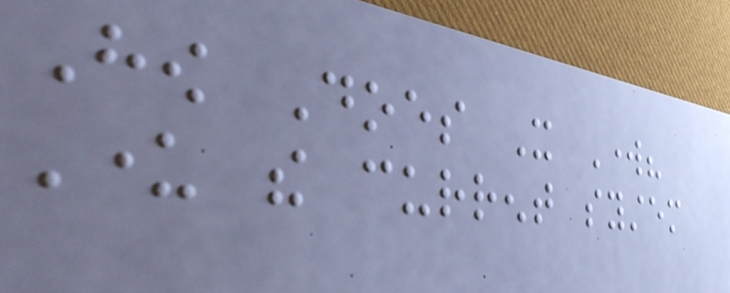How Does It Work?
Under the current system
